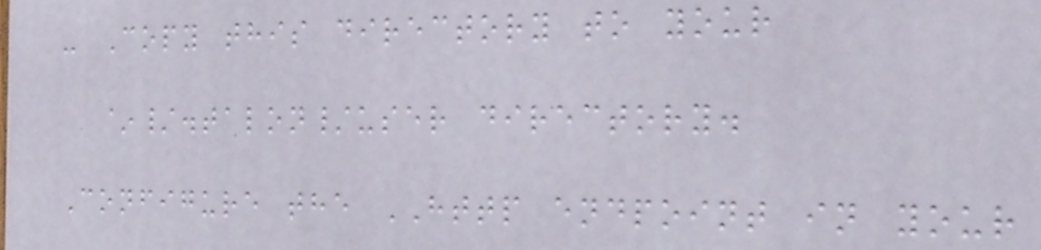- Copy this directory to your
~/.talon/user directory.
Configure the HTTP endpoint in your
